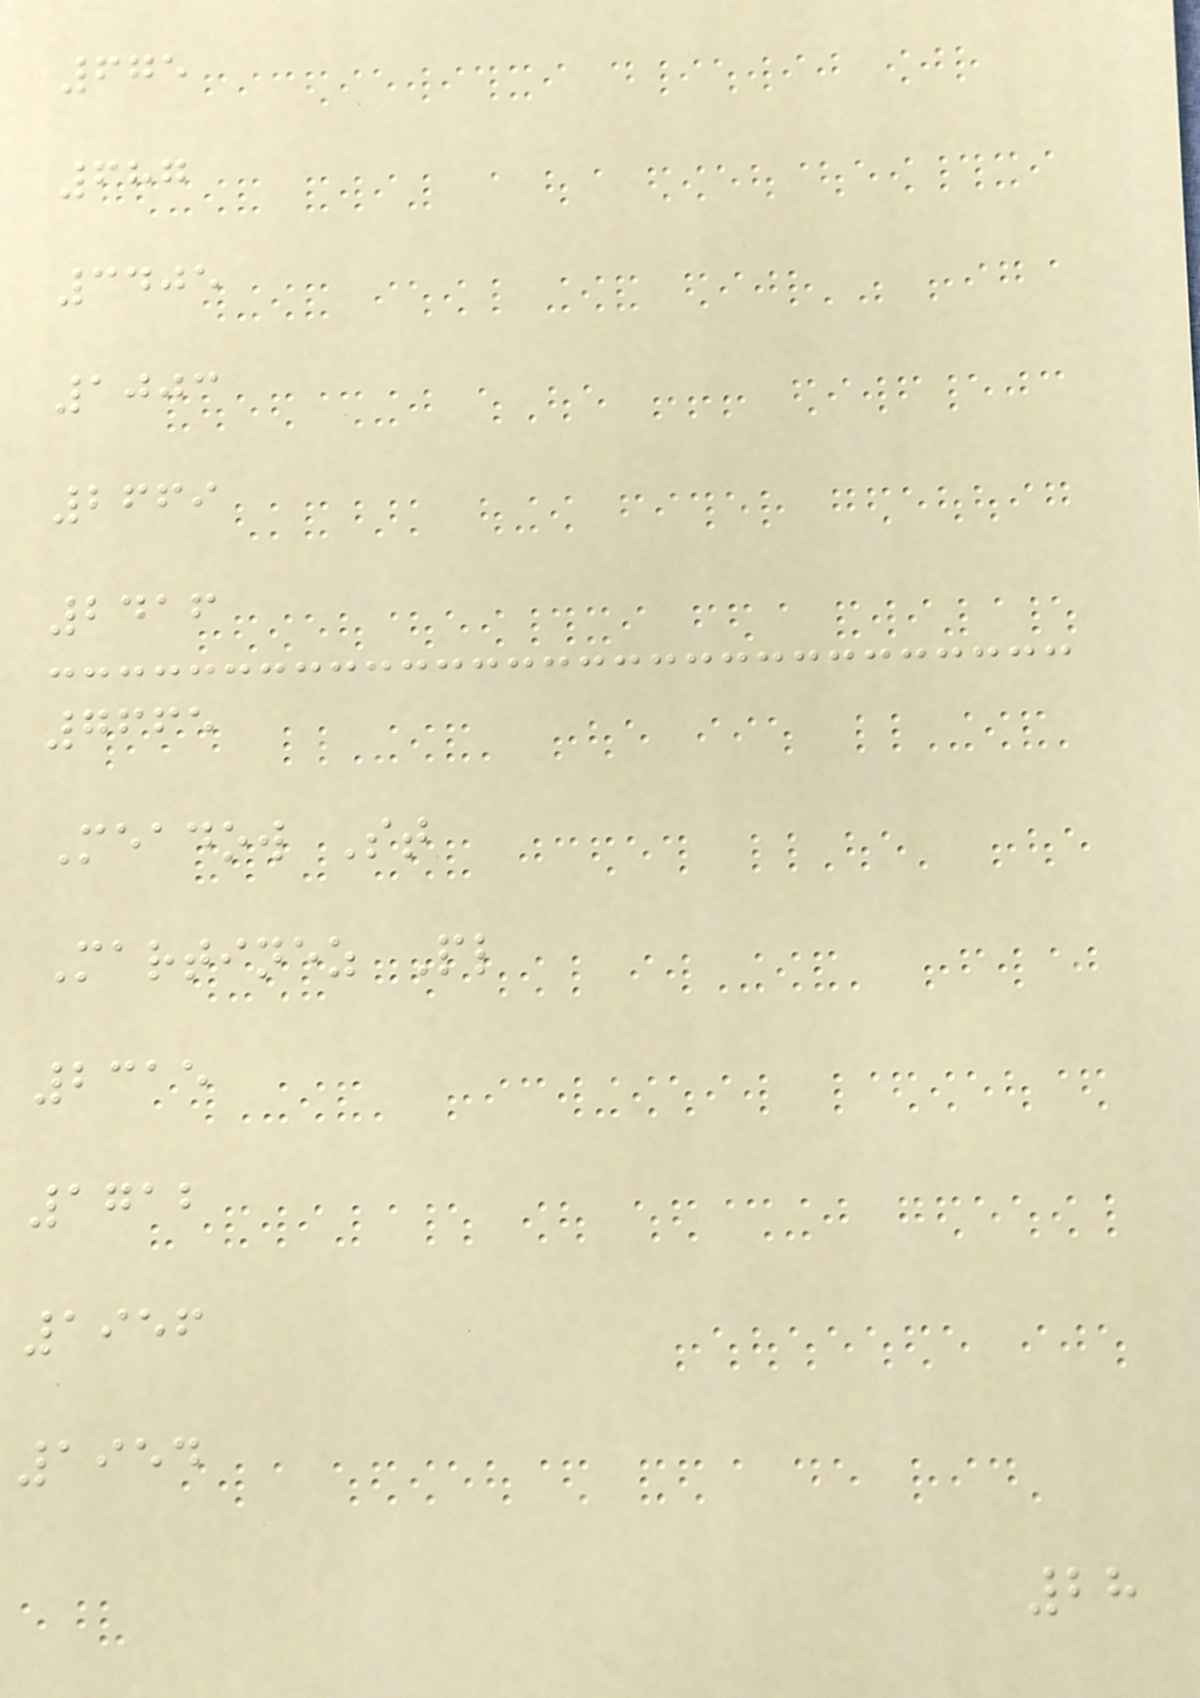675
687
3405
1003
2669
2416
7665
Meadow St
Martinez Pl
2315
1712
1956
1954
28
